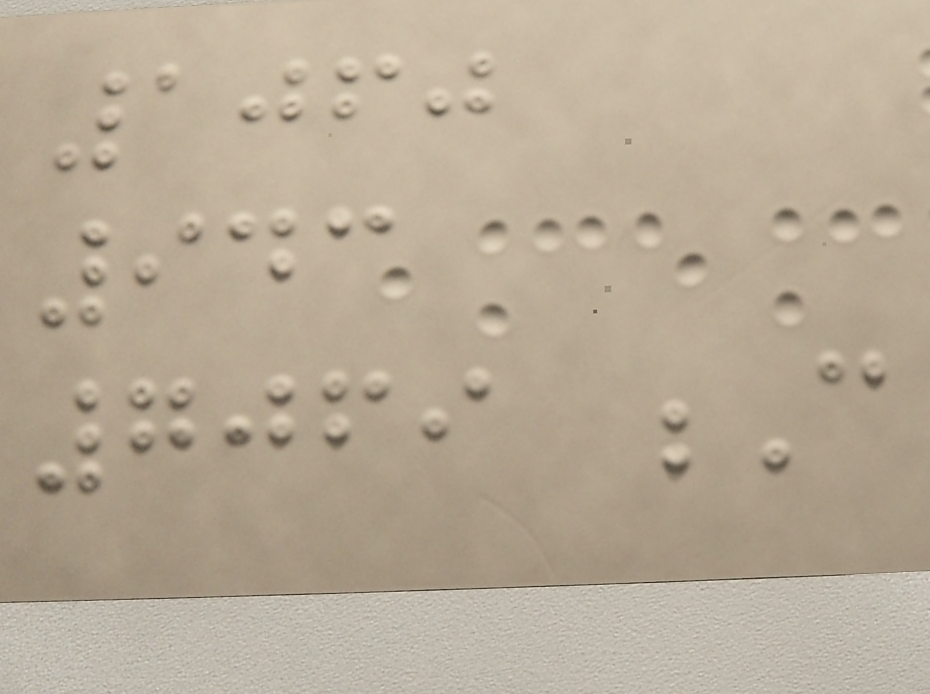1060
943
7069 C
